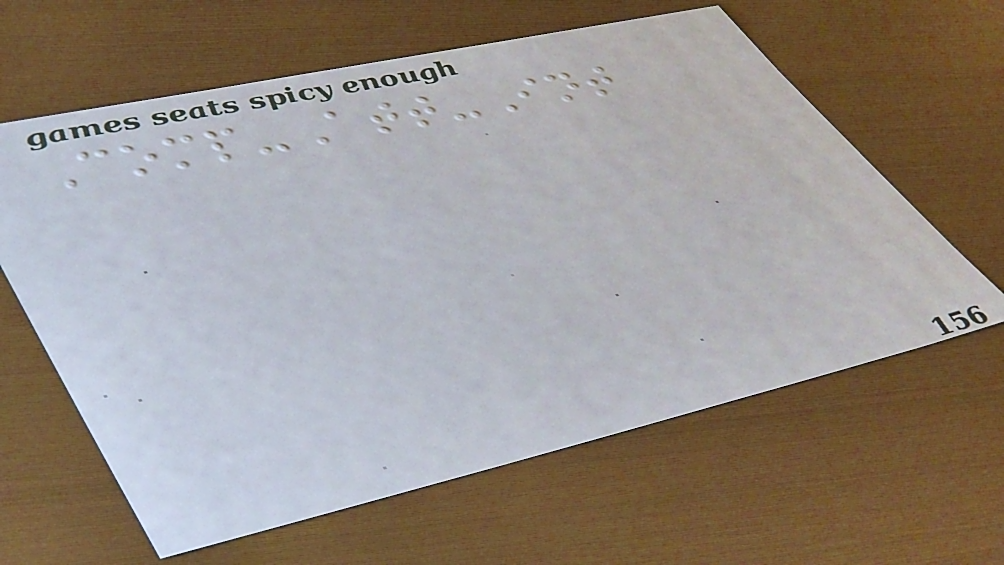Comp-Att-Int
